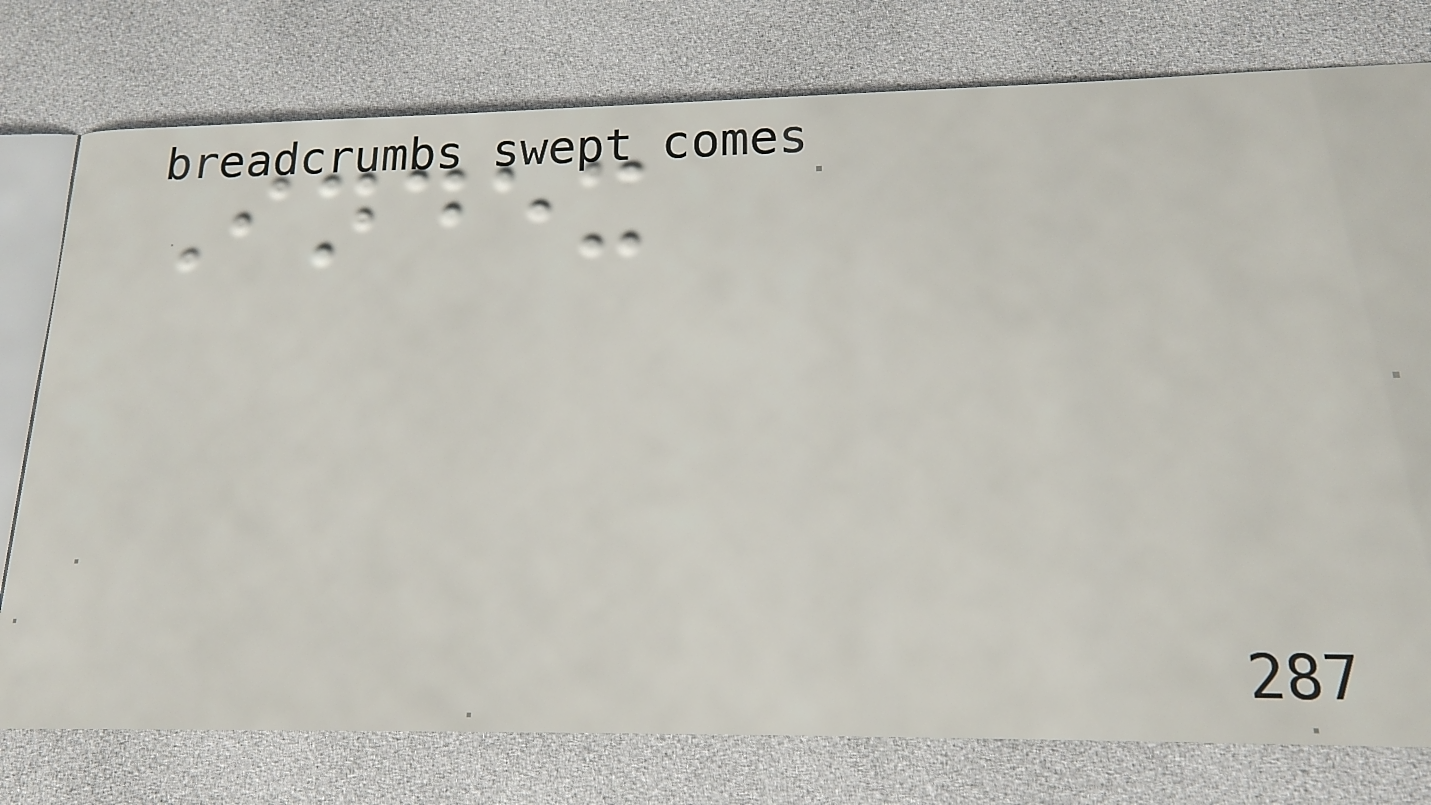Index
